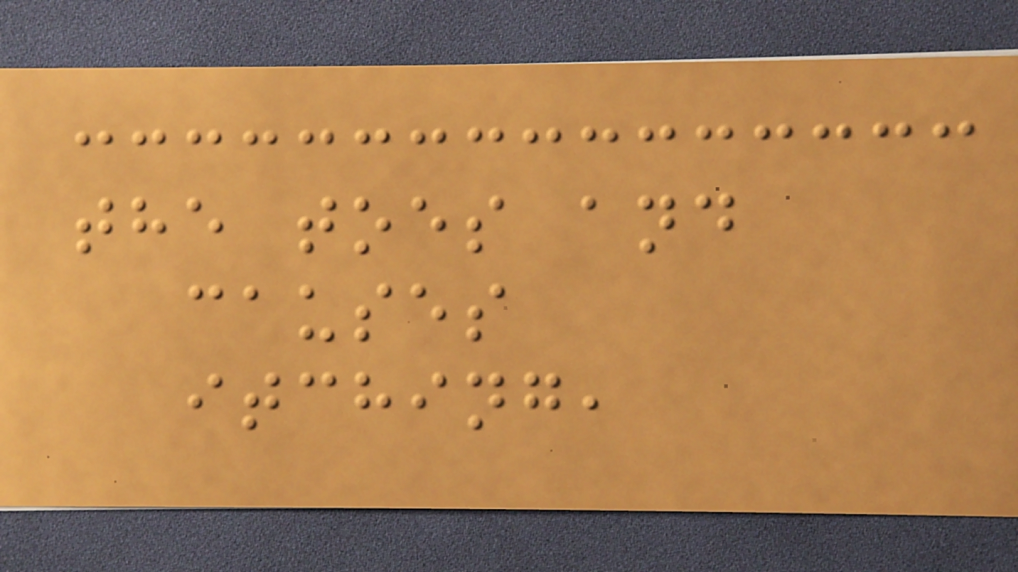the toes and
causes
itching,
